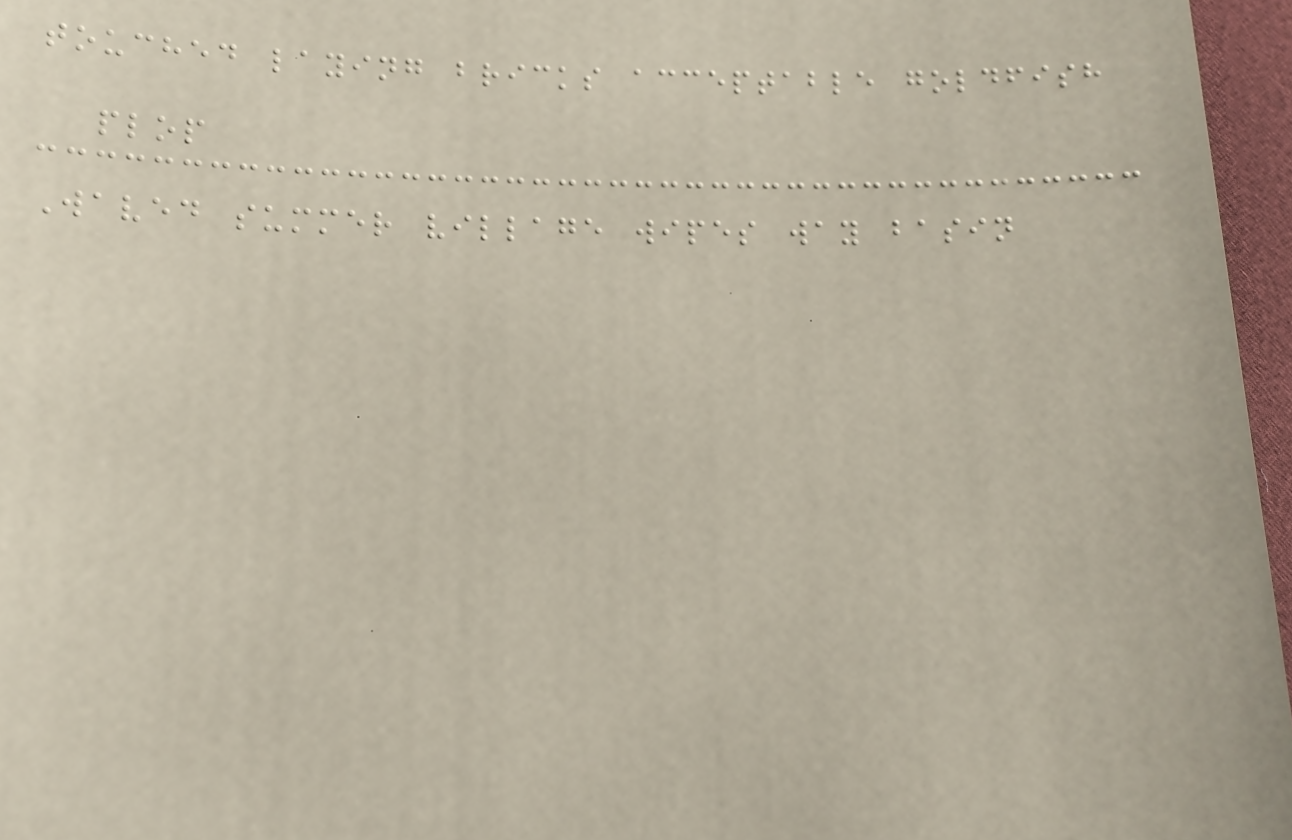touched laying bricks acceptable goldfish
plop
Waved summer village wipes way basin
